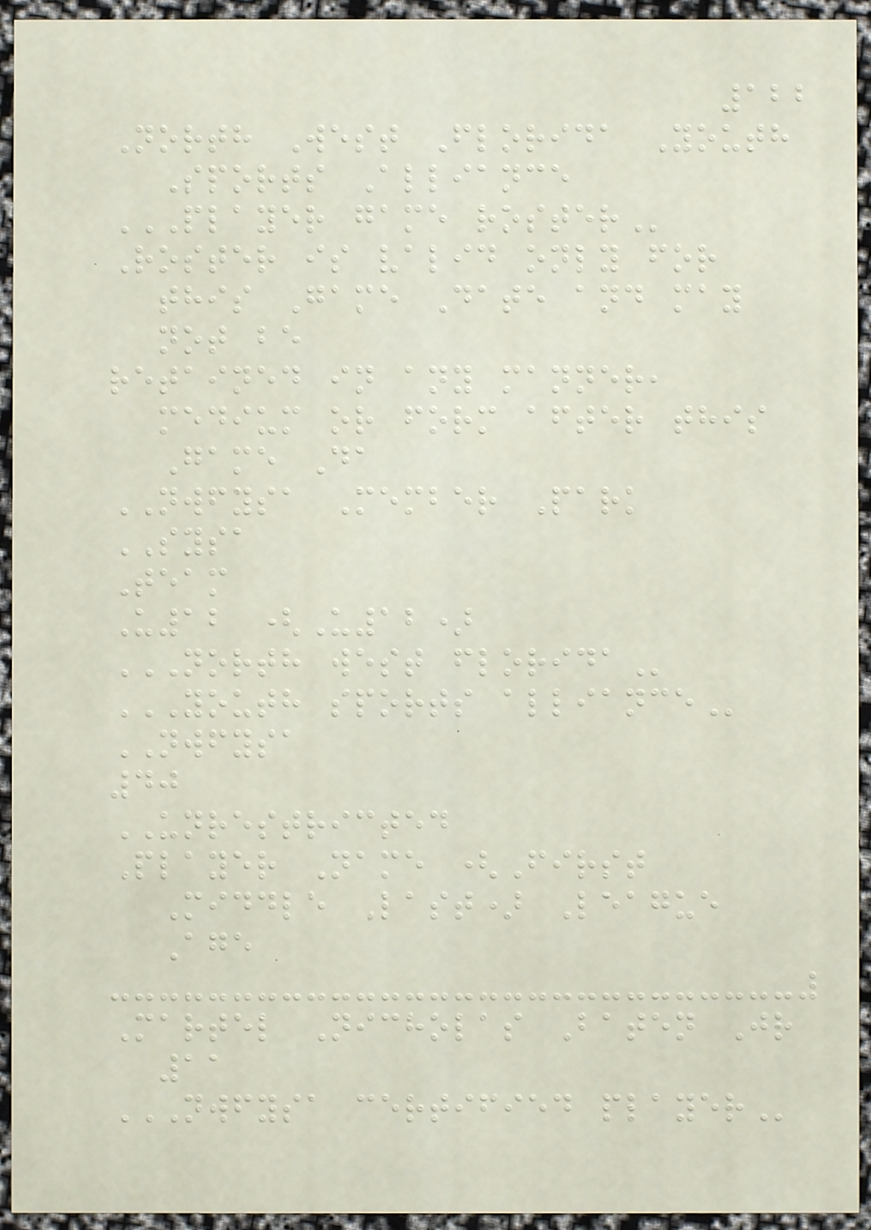122
North West Florida Youth
Sports Alliance
PLAYER GAME ROSTER
Roster is valid only for
this Game Date and may
not be
retained in any manner,
medium or form after this
Game Da
NWFYSA Member Park
SYSA
Team
U12 (U12)
NORTH WEST FLORIDA
YOUTH SPORTS ALLIANCE
NWFYSA
40
UNRESTRICTED
Player Name (First
Middle Last) League
Age
Martel Nicholas Baten Jr
11
NWFYSA CERTIFIED PLAYER
